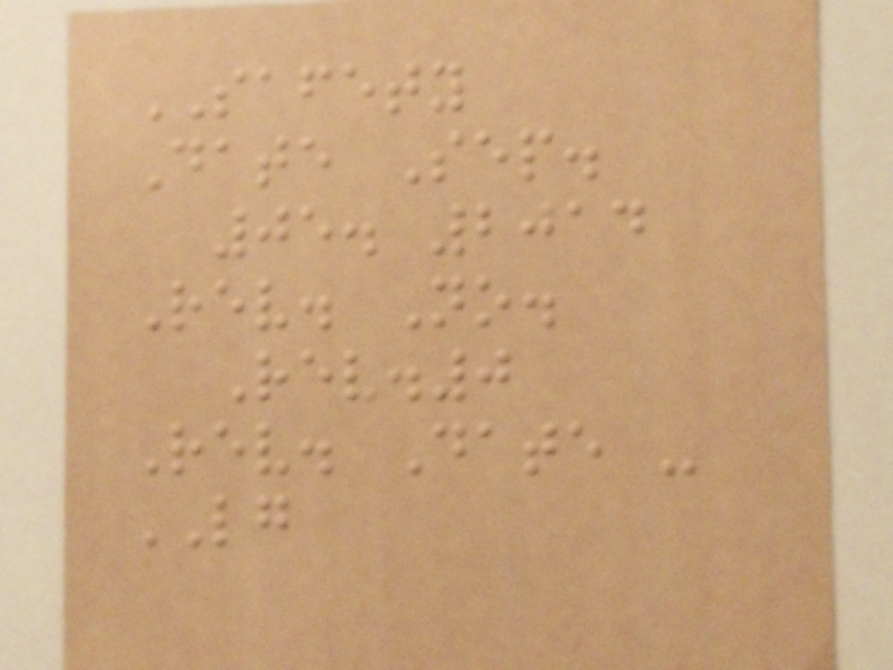SAFETY
Date Sep.
05. 2014
Rev. No.
Rev.0
Rev. Date -
LG
